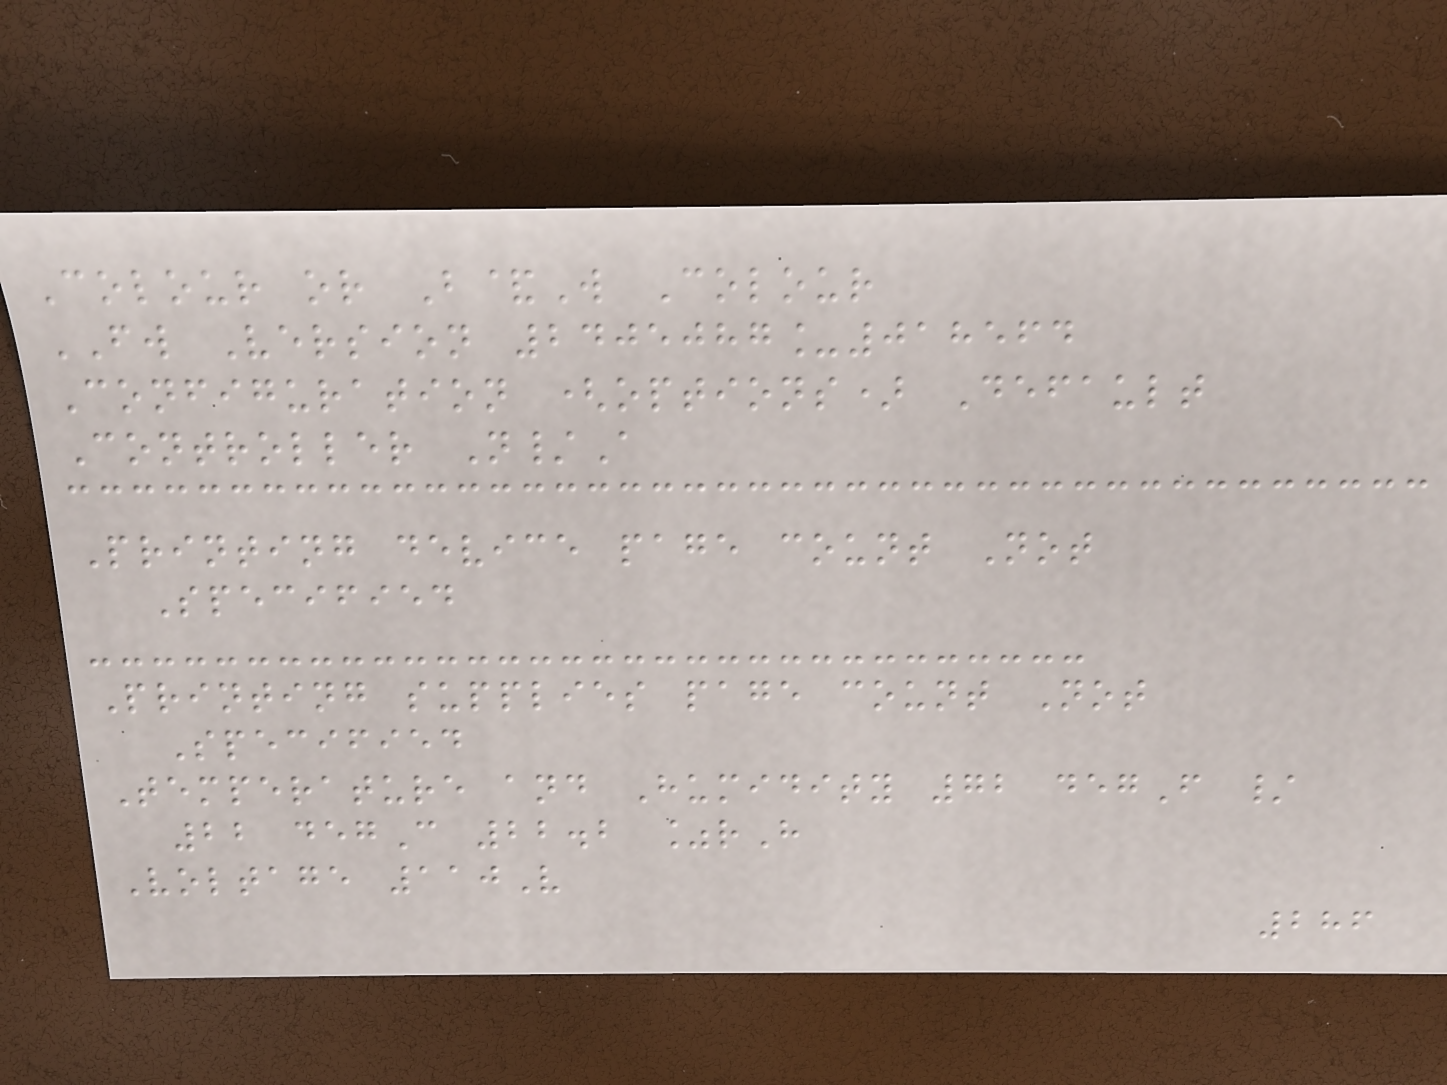Colour or B&W Colour
FW Version 2405087_018564
Configuration (options) Default
Controller N/A
Printing device page count Not
Specified
Printing supplies page count Not
Specified
Temperature and Humidity 72 degF /
22 degC 22.2 %rH
Voltage 110V
286
